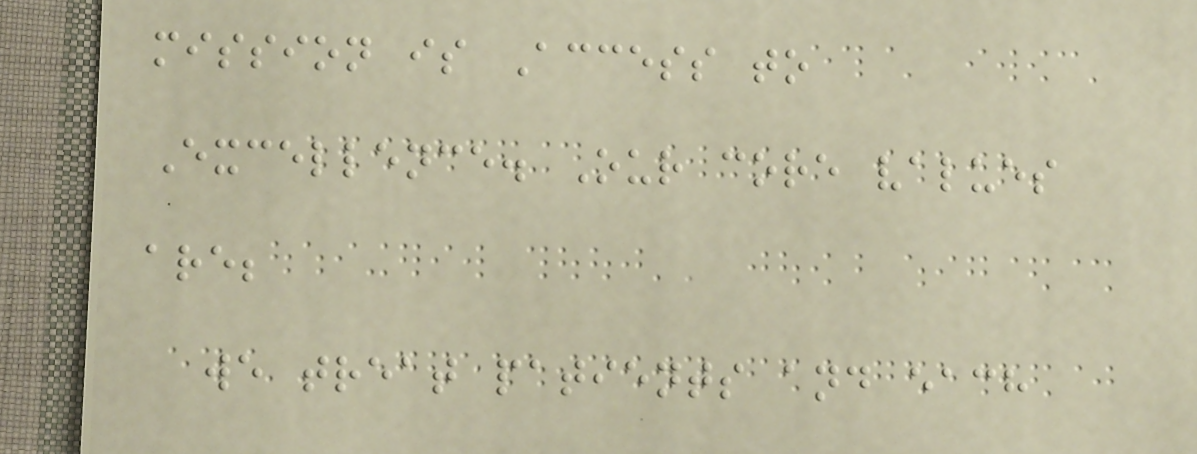mission is Access to
Excellence. Our core values
are;
we treat patients and each
